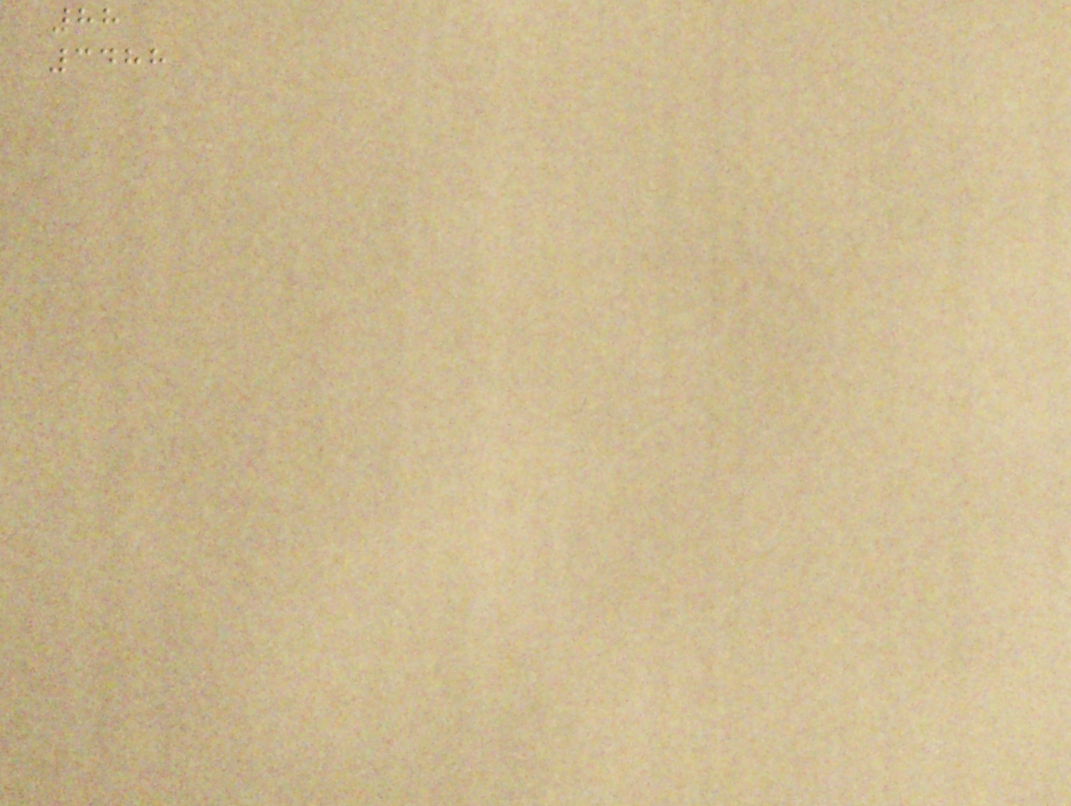88
3488
